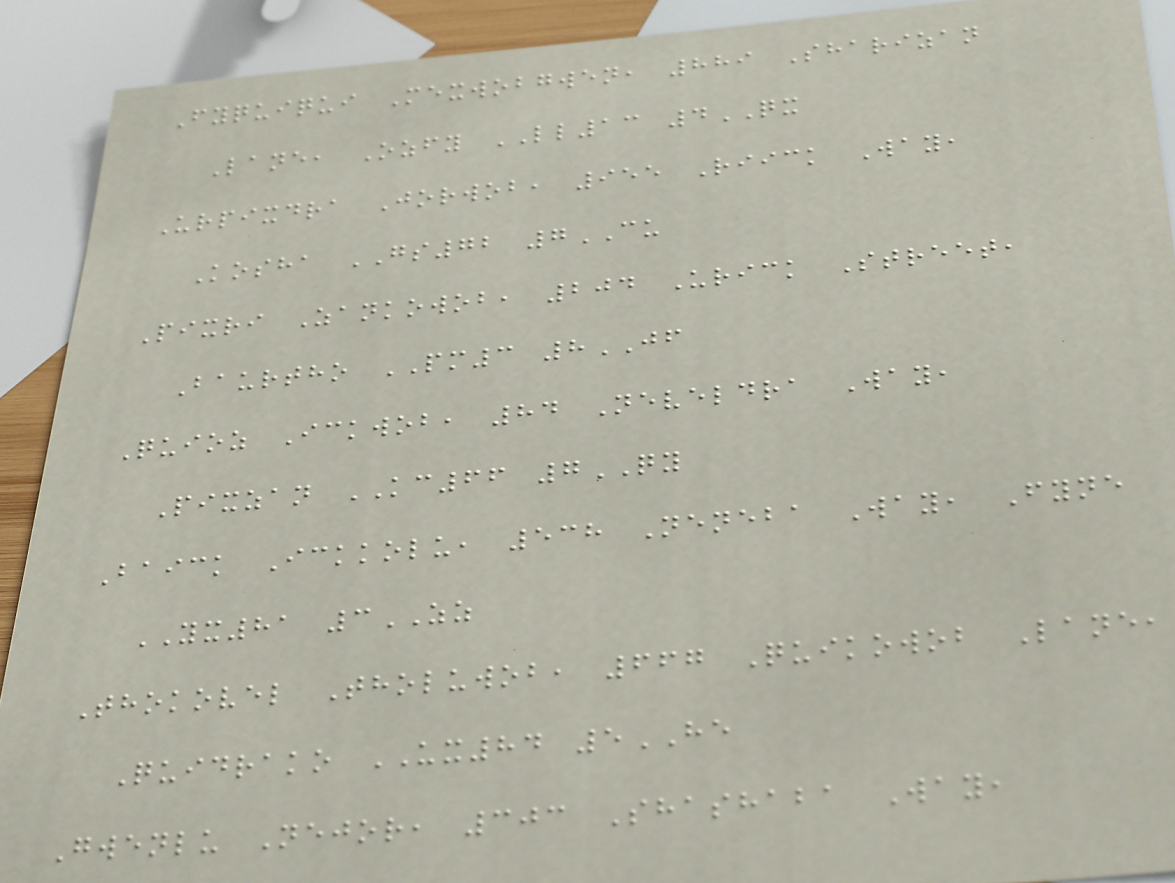Fyquiqui Mexwobgwen, 889 Sharizan
Lane, Ozfy LL13 4QX
Urpixdra Jorwob, 955 Riick Way,
Kosha GS72 7CU
Pixri Zankowob, 204 Urick Street,
Baurtho PM3 8JF
Quioz Ickwob, 84 Neveldra Way,
Pixzan KC66 7QY
Baick Ickkolu, 538 Neneba Way, Fyne
YX81 3ZZ
Thokovel Tholuwob, 667 Quikowob Lane,
Quidrako UX84 5HE
Gwenlu Nejor, 303 Shashaba Way,
